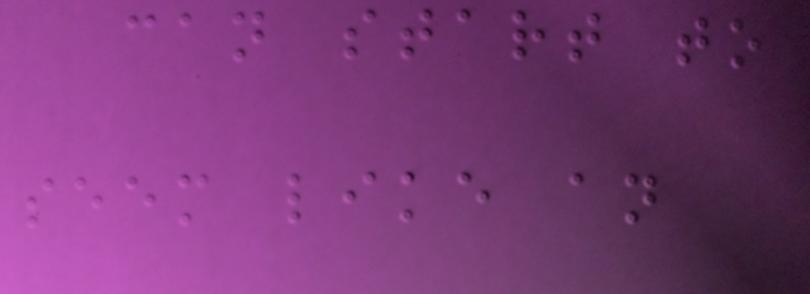can start to
seem like an
